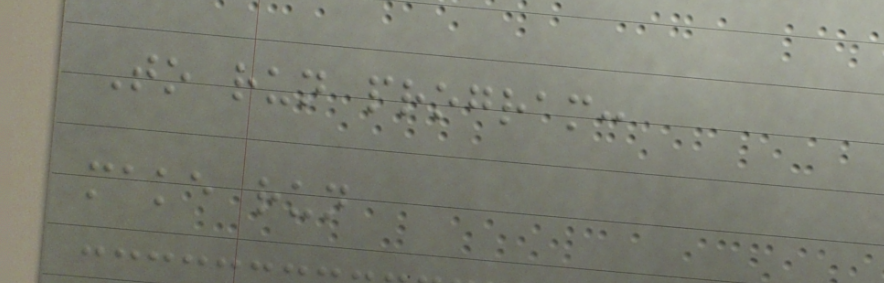To run program:
make run
